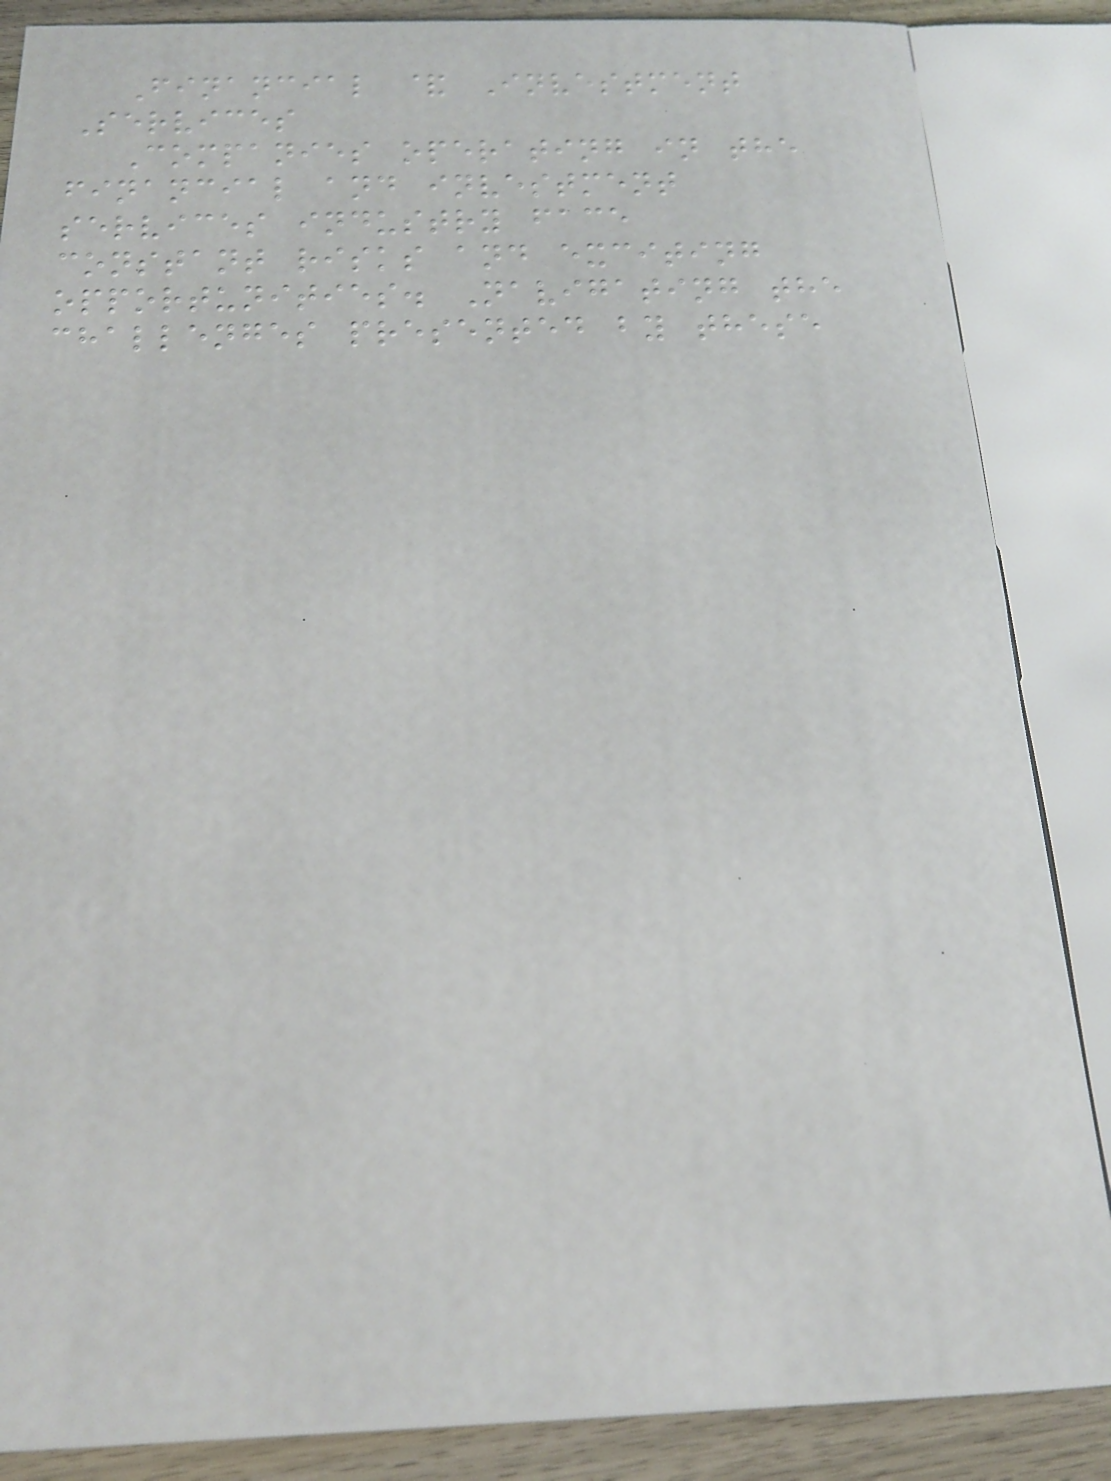Financial & Investment
Services
Companies operating in the
financial and investment
services industry face
constant risks and exciting
opportunities. Navigating the
challenges presented by these
